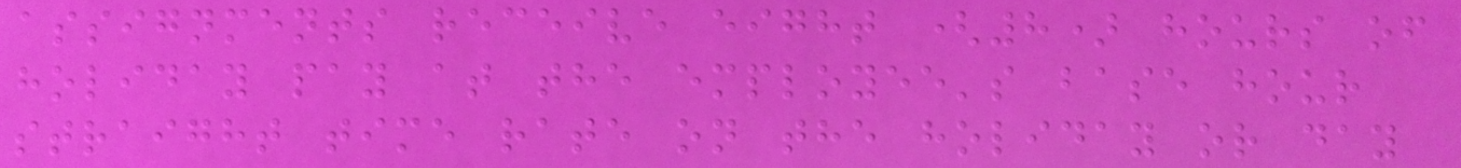assignments receive eight (8) hours of
holiday pay at the employee's base hour
straight time rate on the holiday or day
